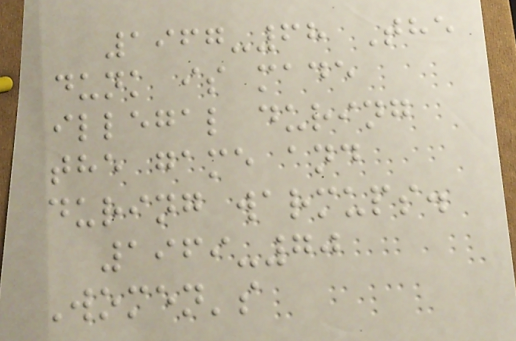1967-68 The
dunk is made
illegal during
the game and
during warmups.
1969-70
Women's
